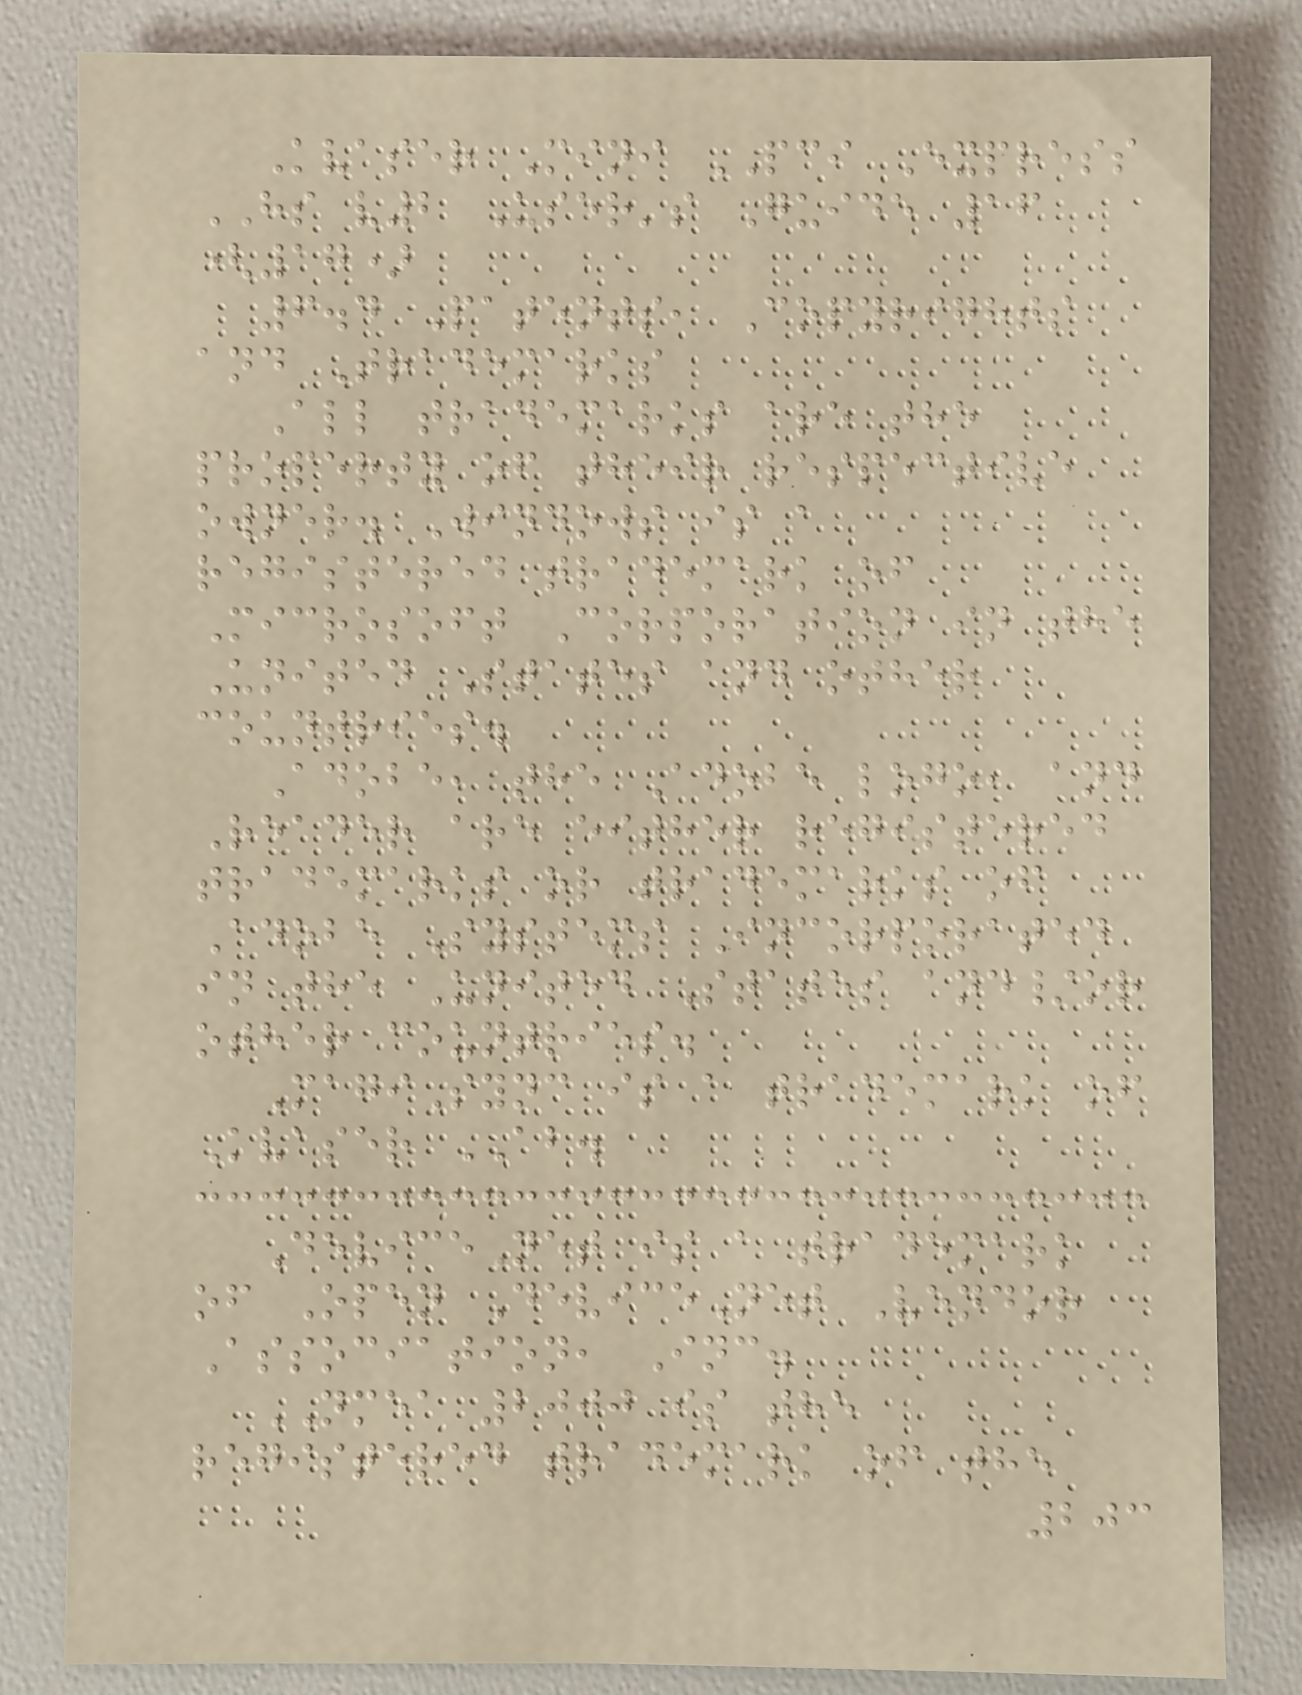Kvaser Mini PCI Express
HS v2 User's Guide 16
(17)
6.4 Patents, Copyrights
and Trademarks
All trademarks are the
property of their respective
owner. Windows is a
registered trademark of
Microsoft Corporation in the
United States and other
countries.
Adobe, the Adobe logo, and
Reader are either registered
trademarks or trademarks of
Adobe Systems Incorporated
in the United States and/or
other countries.
MagiSync is a trademark of
Kvaser AB.
DeviceNet is a trademark
of Open DeviceNet Vendor
Association, Inc.
NMEA 2000 is the
registered trademark of the
203
